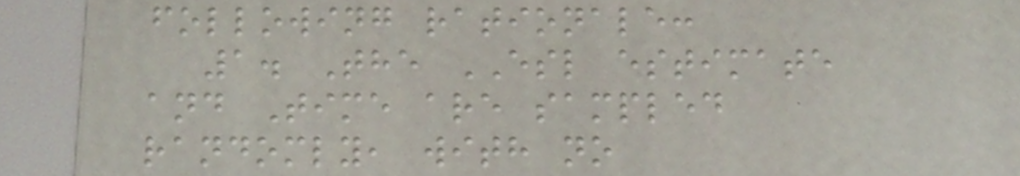following rationale:
1. The ESL estimate
and Time are sampled
randomly, with no
